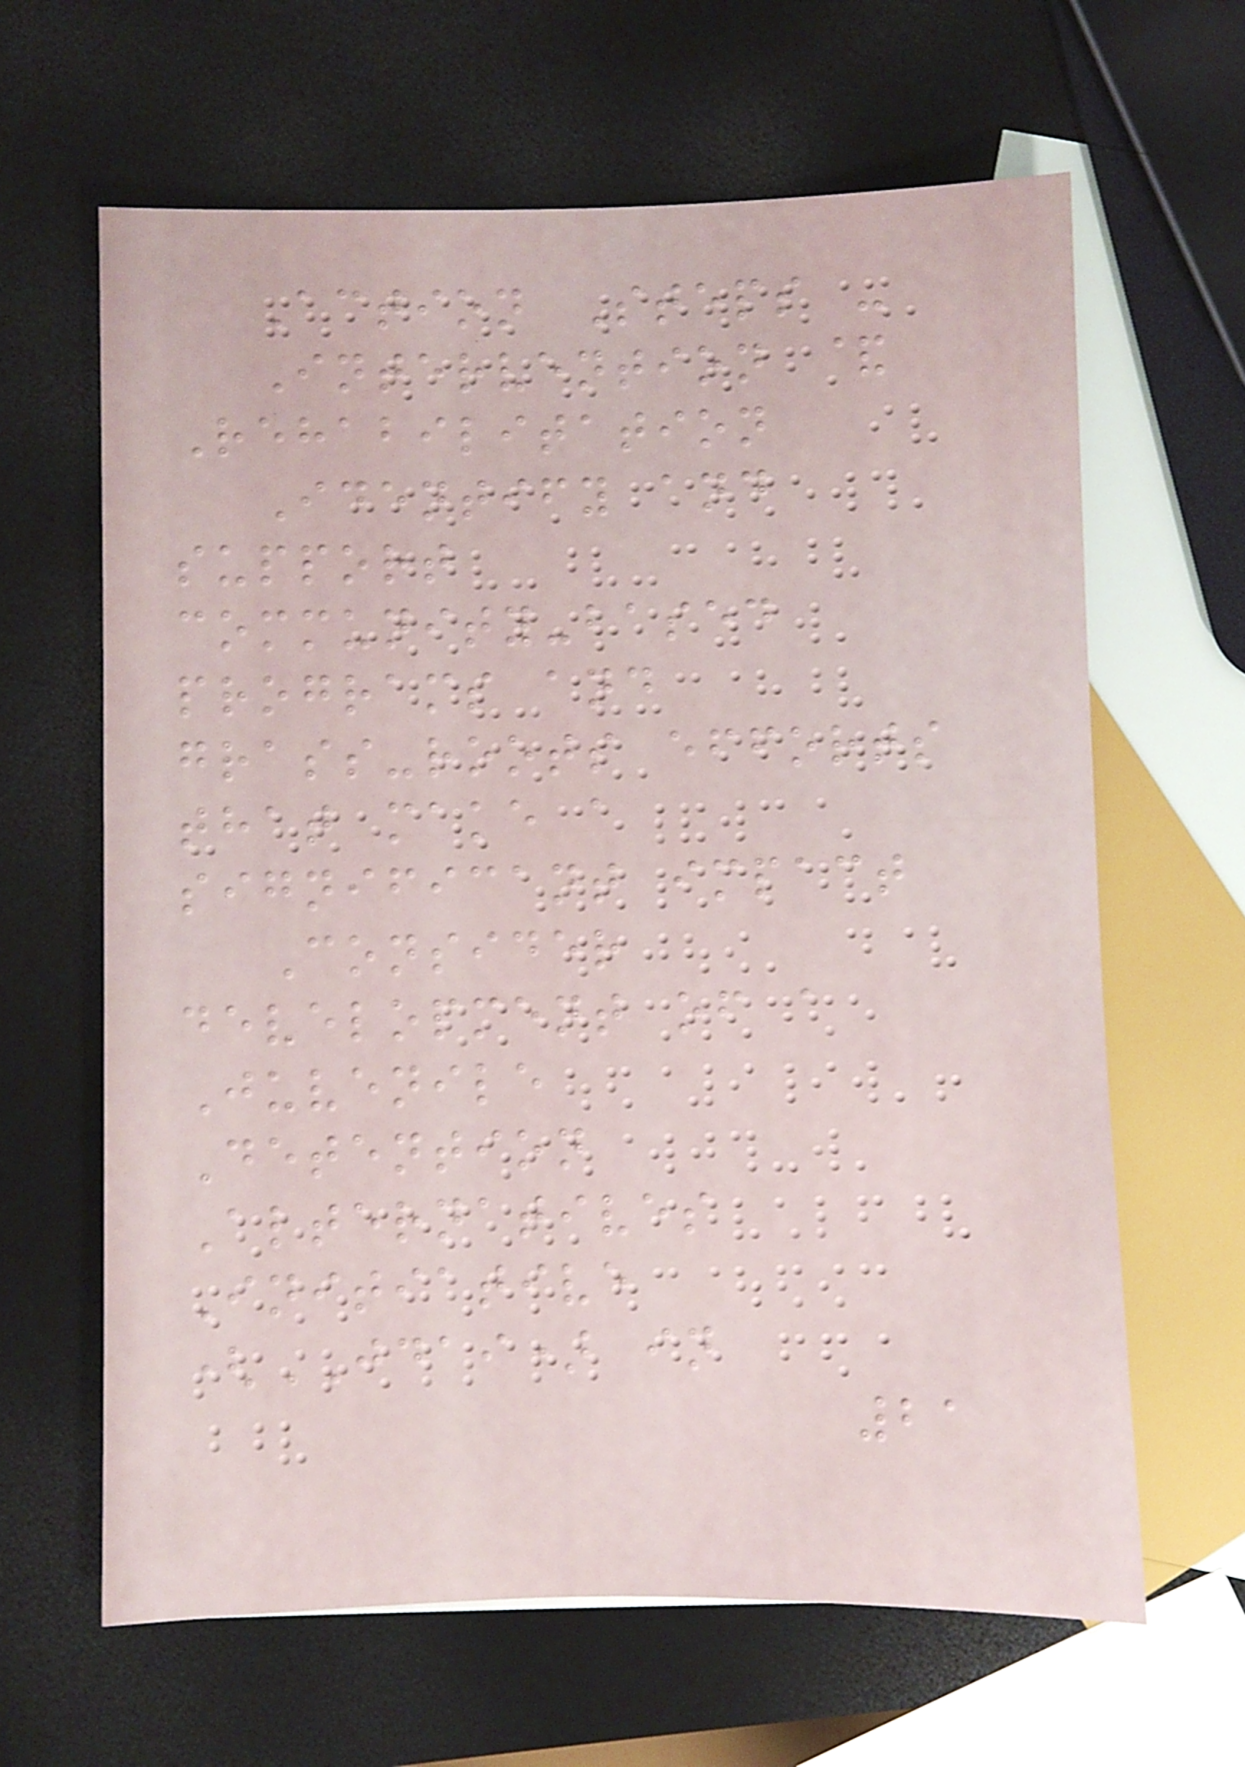Action Steps -
Intervention &
Rehabilitation
Identify and
support
community-based
programs and
grass-roots efforts
that make a
significant impact
Consider
development of a
Juvenile
Detention
Alternatives
Initiative
(JDAI) in
21
